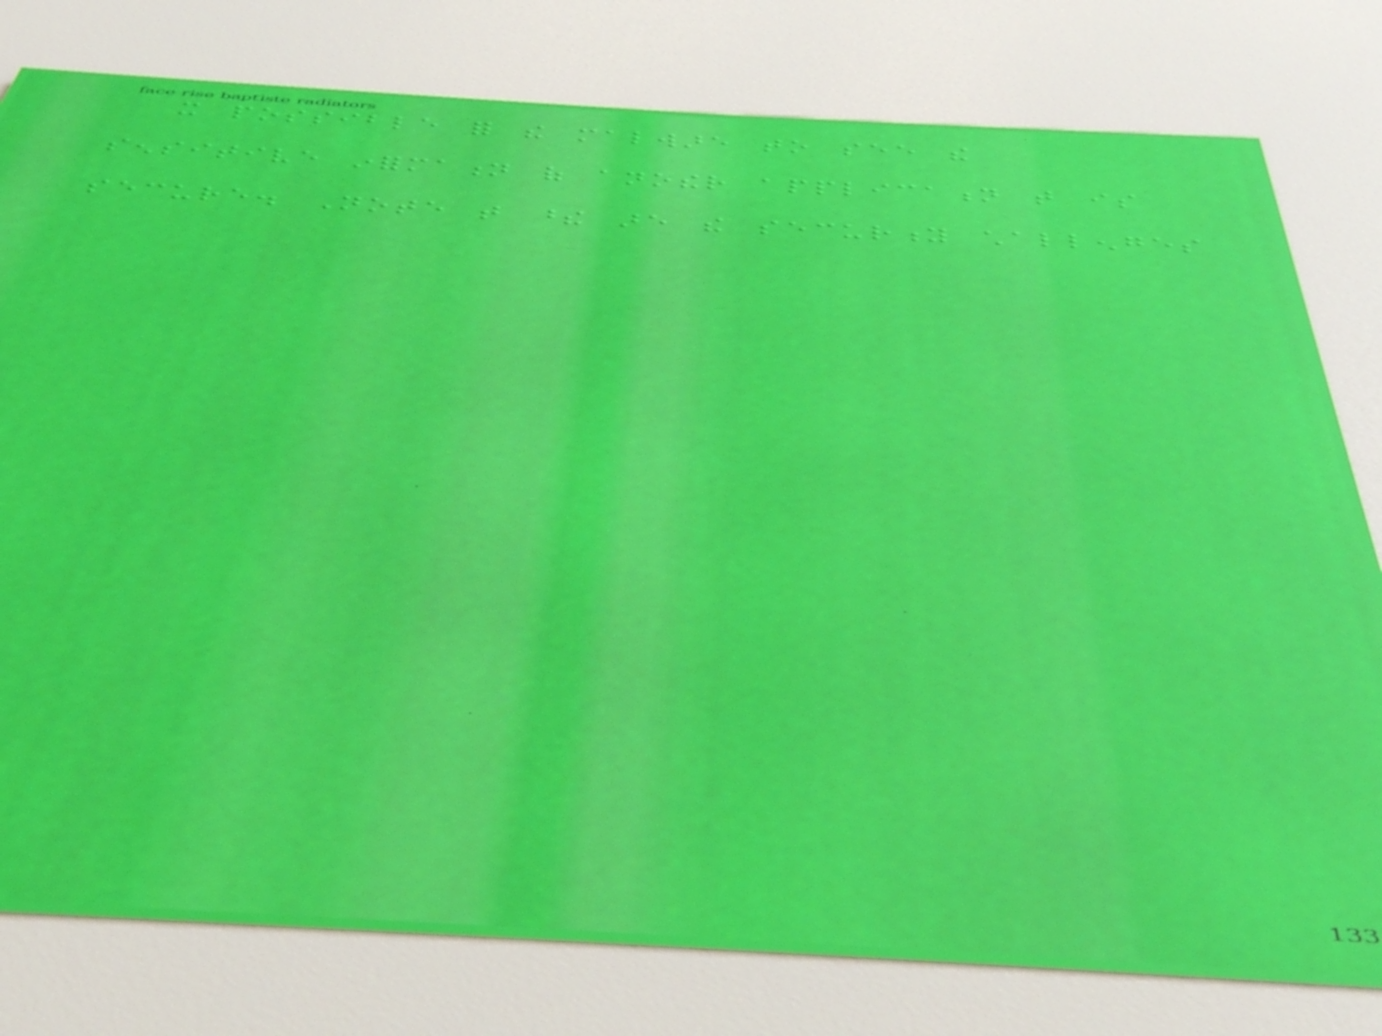it possible for the malware to see the
sensitive information of another application that is
secure. Note that these are the security challenges
